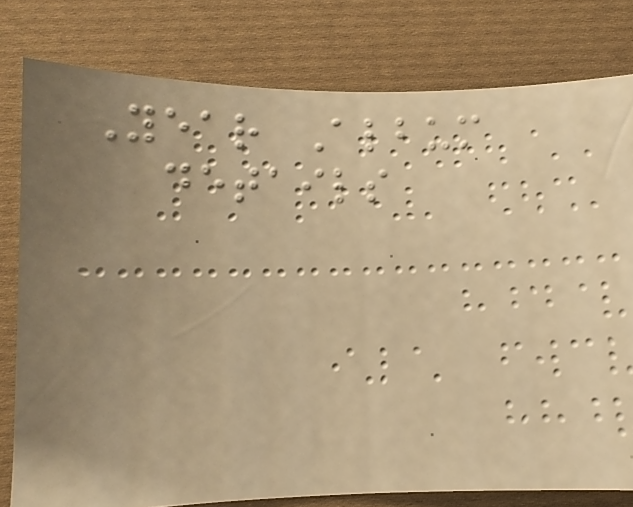Year Album
details
